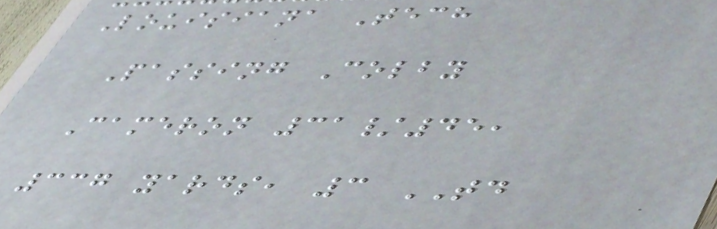Louisiana Tech
Passing Colby
Cameron 31/45,
337 yards, 3 TD
